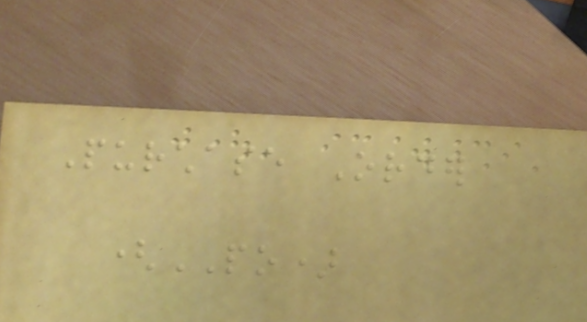Purchase Order
(PO)
